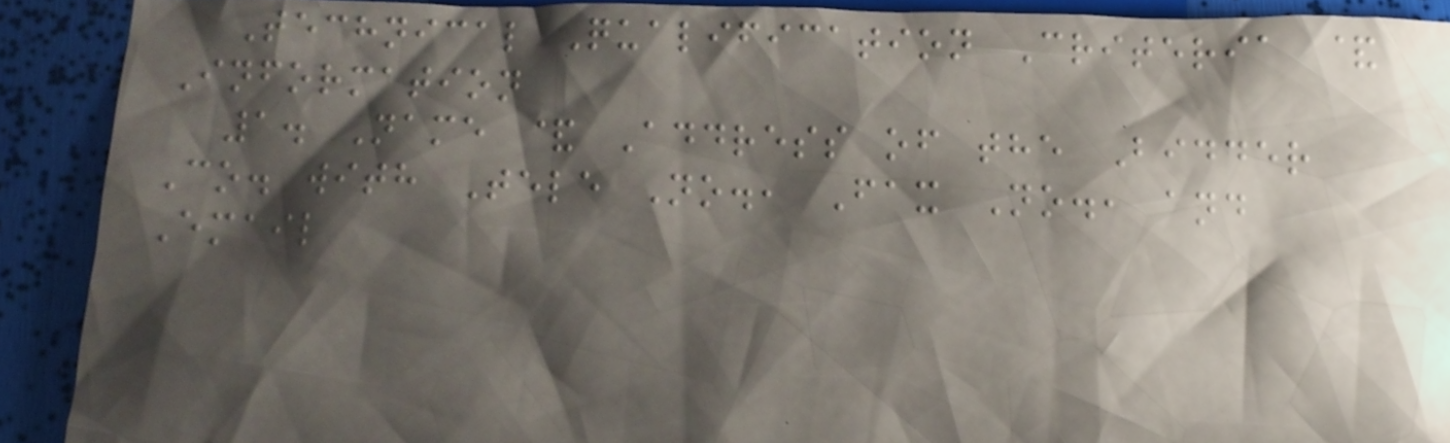Technical Qualification Criteria &
Information
1. Name & Address of the Bidder
Co. with Tele No., Fax No., and
Email
